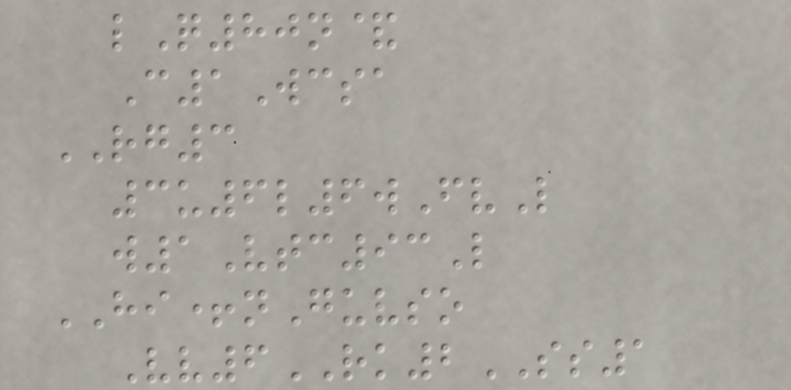lQ80n&
C1Wcsa
RG3
3u6l6wFvL
w1Vtc93L
HI+nGuvso
Vv6RK2SS1
